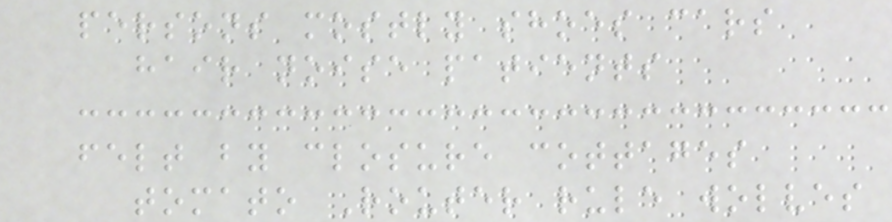persons mostly shoes cars
hair noise patients
felt by closure cottages
tomato Router rule wolves
